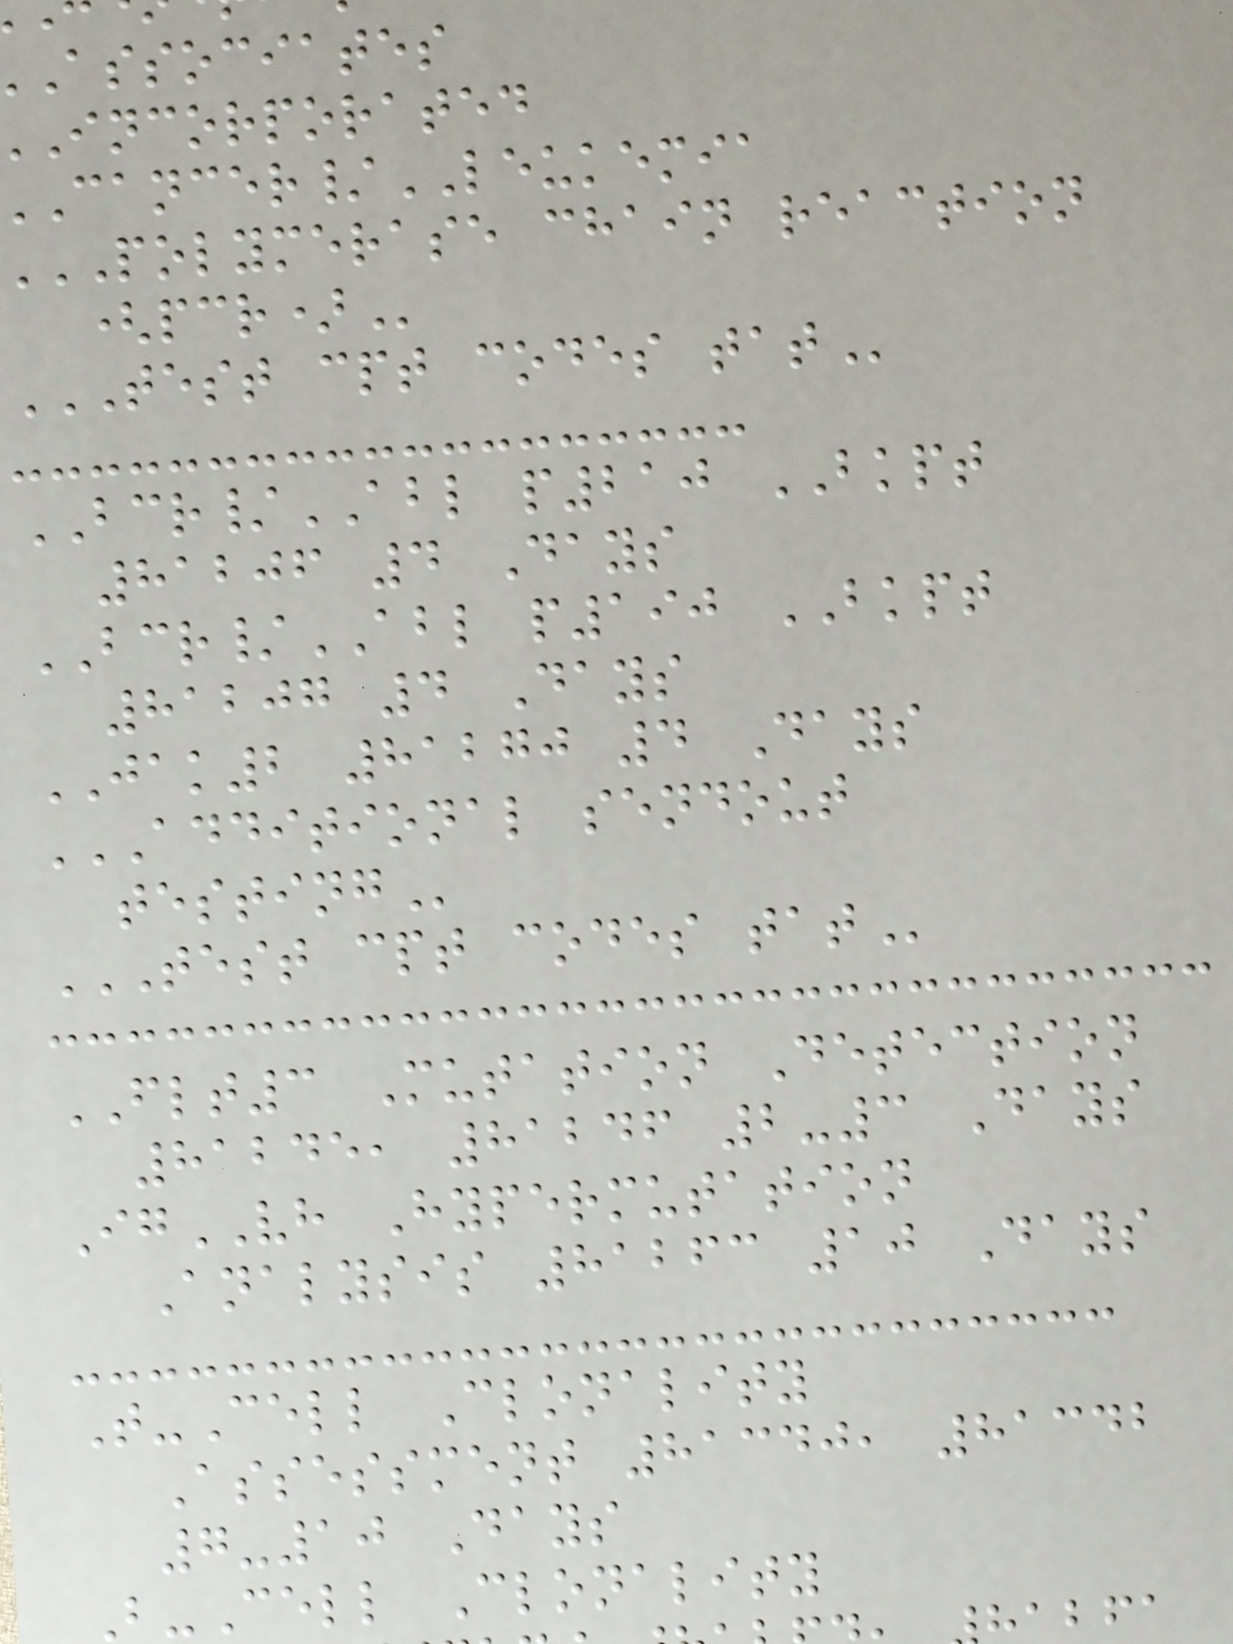associates
incorporated
/LEUKEMIA
POLYMERASE chain reaction
TEST CPT CODES TAT
BCR/ABL p210 BKPT
81206 4 Days
BCR/ABL p190 BKPT
81207 4 Days
JAK2 81270 4 Days
ADDITIONAL SENDOUT
TEST CPT CODES TAT
FLT3 Mutation Detection
81245, 81246 2-3 Days
IgVH Hypermutation
Analysis 81263 10 Days
T-Cell Clonality
Assessment 81340, 81342
7-10 Days
B-Cell Clonality
